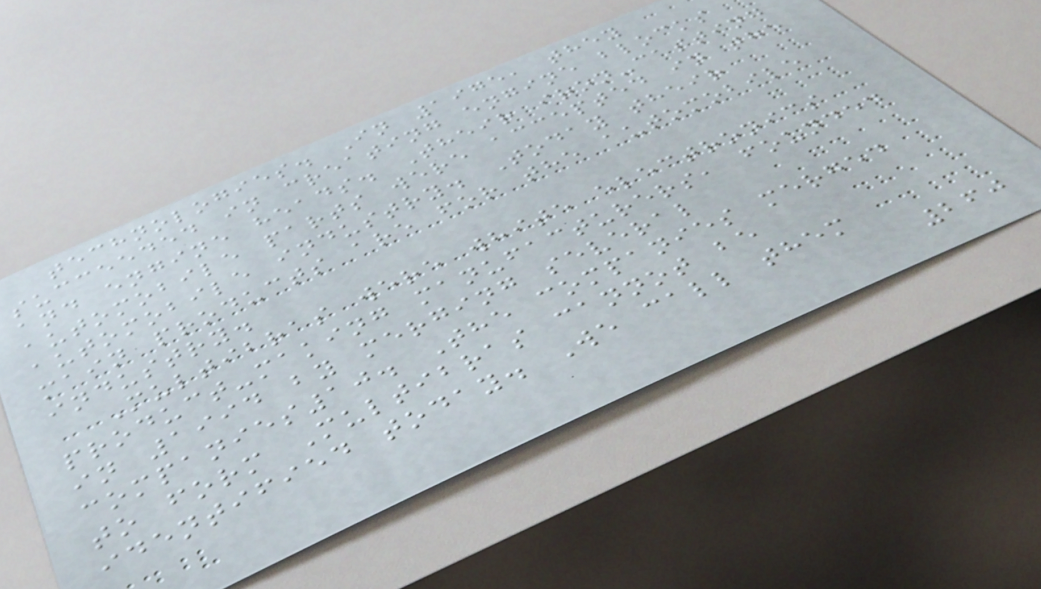technologies. In 1975, they
succeeded in creating engine blocks
and engine heads. Their iron-casting
automobile parts were accepted in the
automobile industry. Today their
main products are for the automobile
industry.
Multibras were white electronics
product-making manufacturers, founded
in 1994 by merging several
companies10. The companies merged
to form Multibras cannot be
identified today. We call them
260
